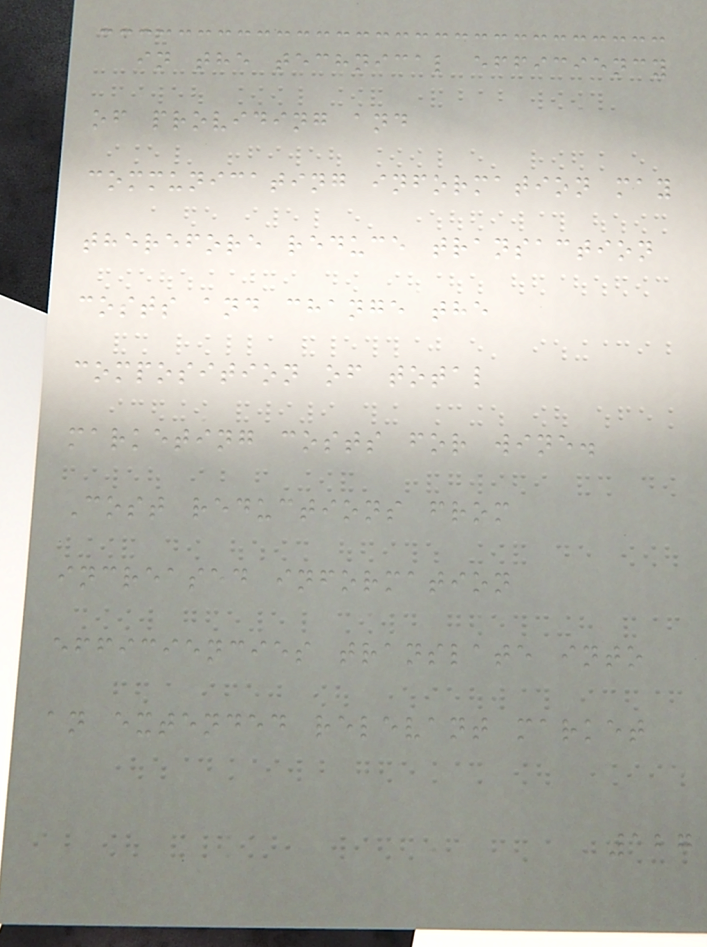in the technical efficiency
of providing and
communicating information may
therefore reduce transaction
costs and change the
composition of total
marketing costs for wine.
Cost reductions from
increased information
efficiencies translate into
an extended relevant market
127
